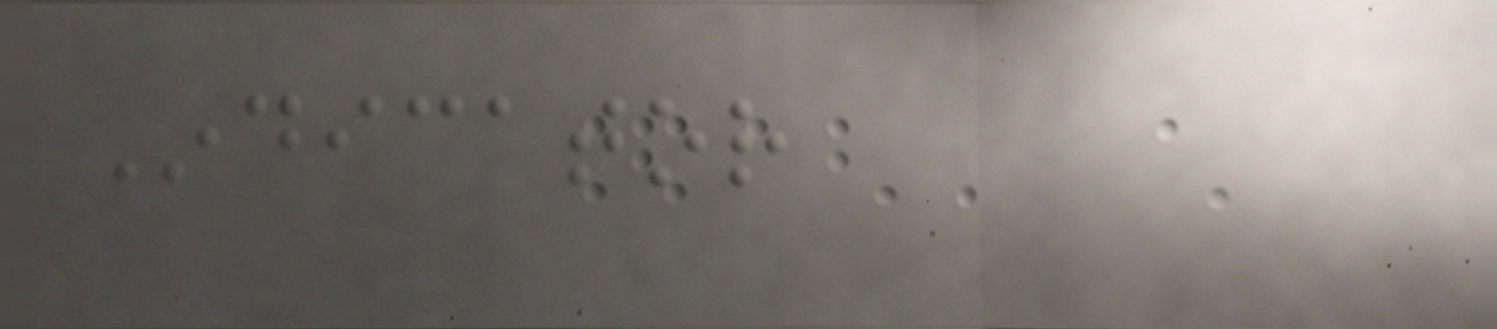Indicator
